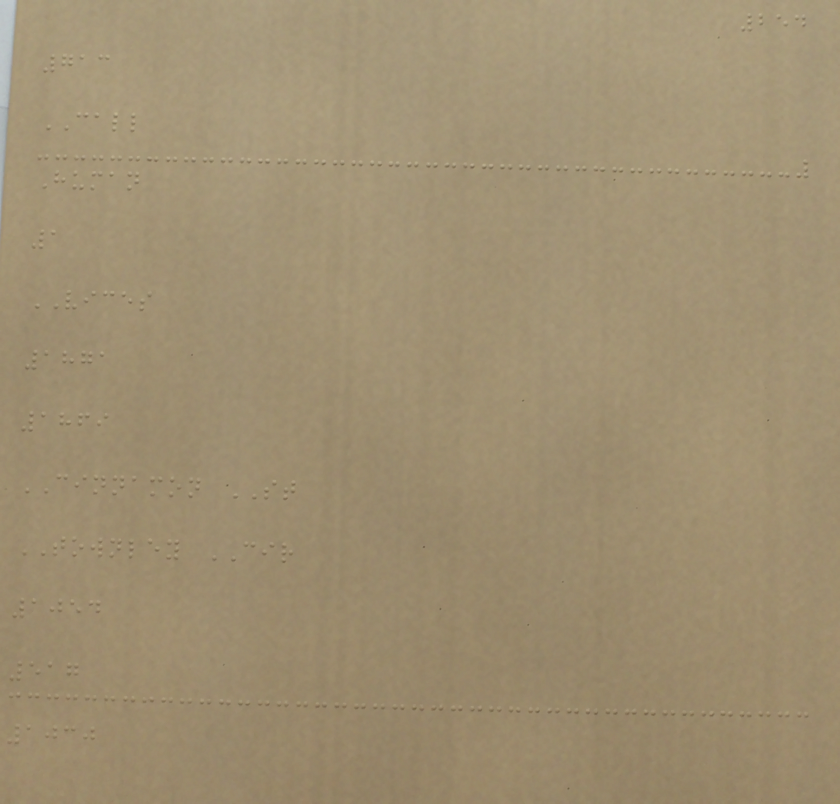254
713
CALL
Human
1
VICES
1871
1869
CINNAMON ST
TOWNLEY CIR
1054
517
1030
